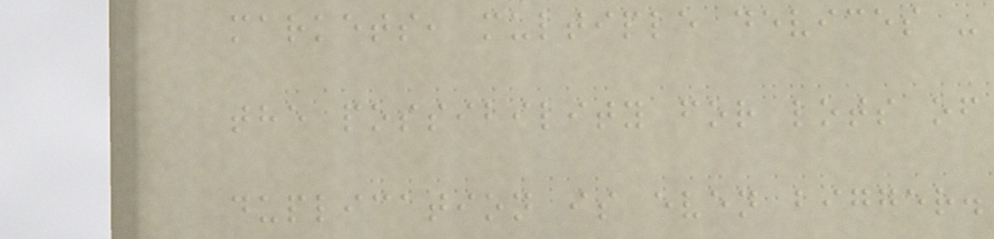markets, multiple devices -
the possibility for lots of
duplication is even bigger.
